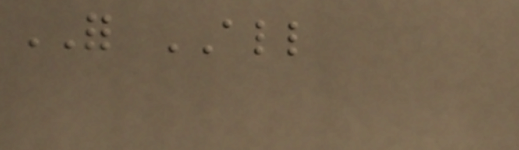FOR ALL
